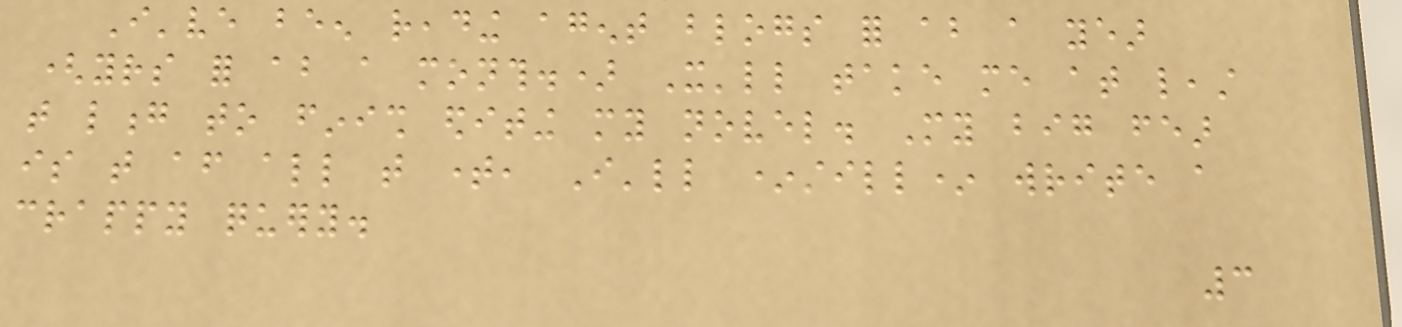I've been reading agent blogs for about a year
(yours for about a month.) It'll take me at least
that long to finish editing my novel. My big fear
is that after all that time, I'll *still* write a
crappy query.
3
